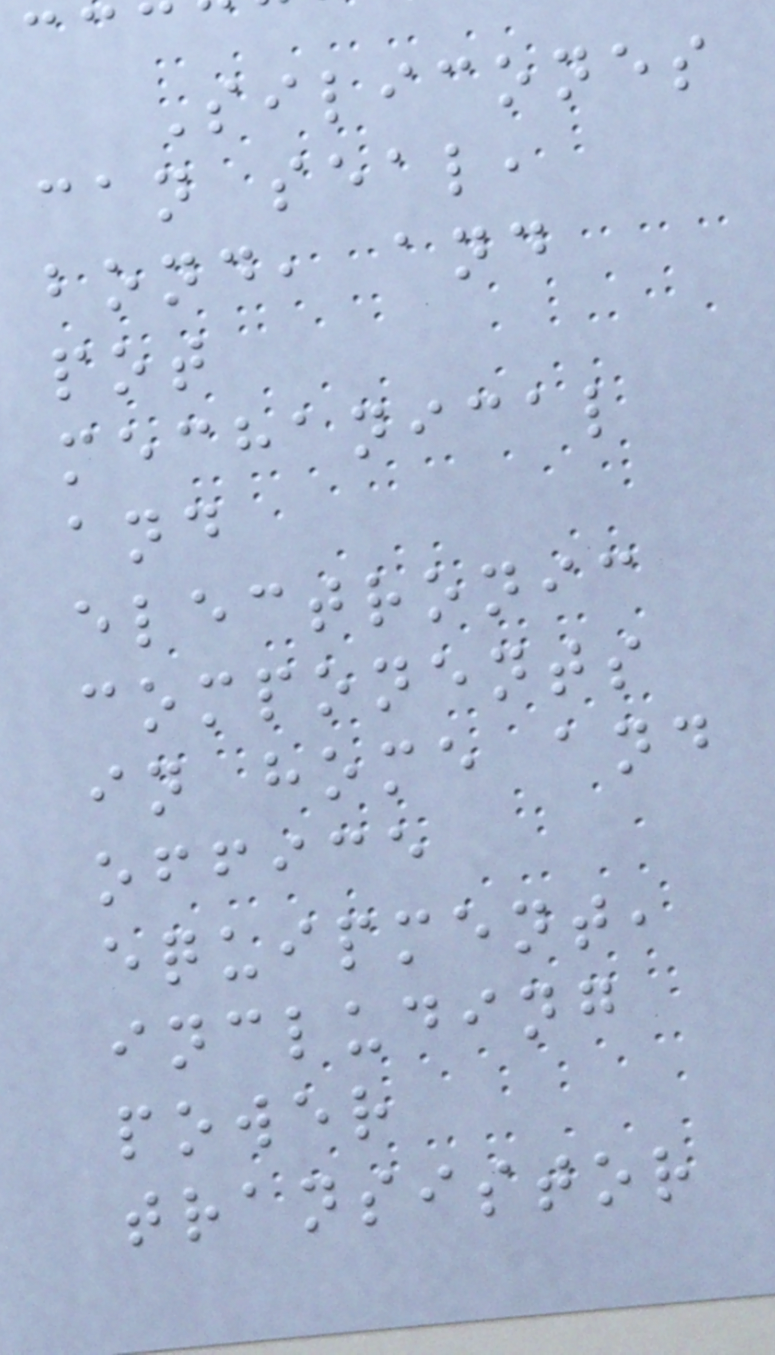Silicones
can seal,
bond, and
pot
mechanical
and
electronic
components
in home and
office
equipment,
including
power
transistor
